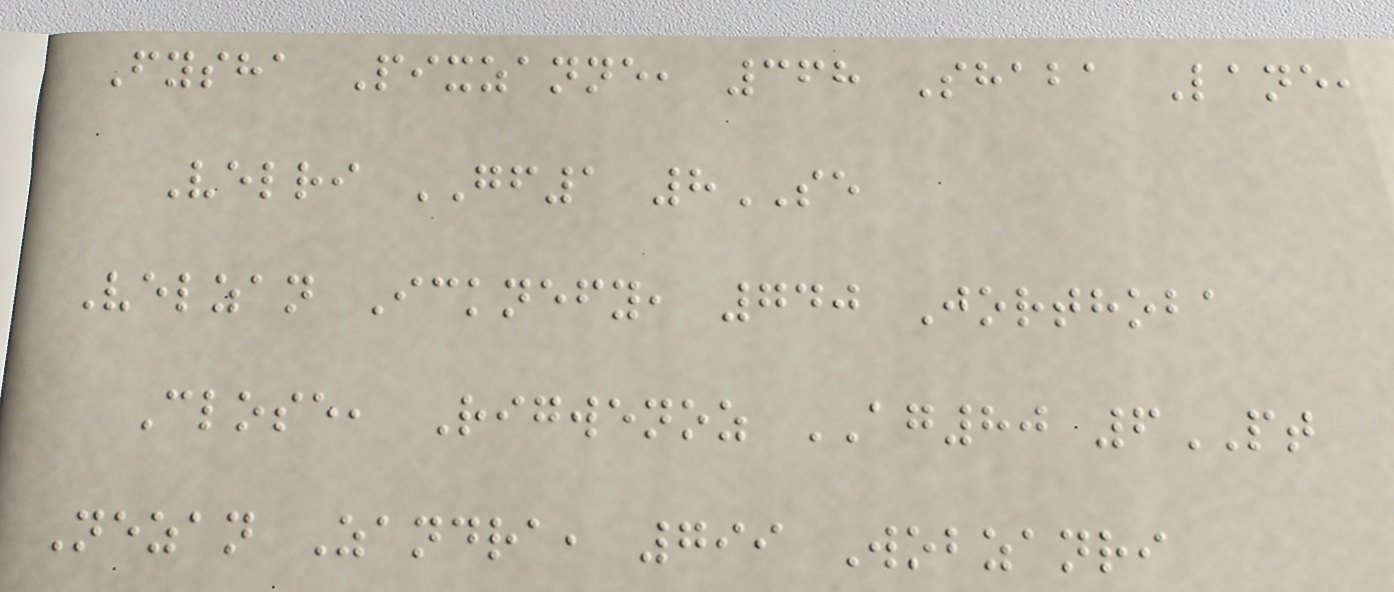Fysha Pixzanne, 368 Shaba Lane,
Velri GF1 8SE
Velzan Icknefy, 740 Jorthoba
Close, Rigwenoz AG80 6PT
Nezan Zandra, 799 Wobzanri
